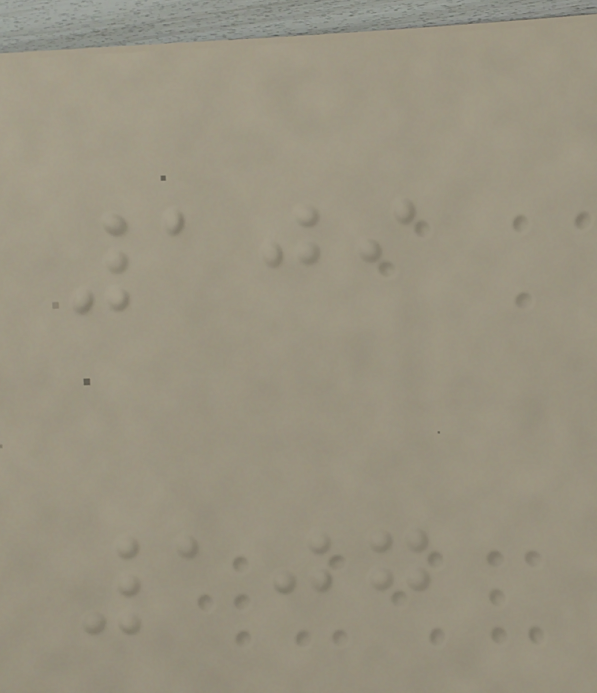109
107
